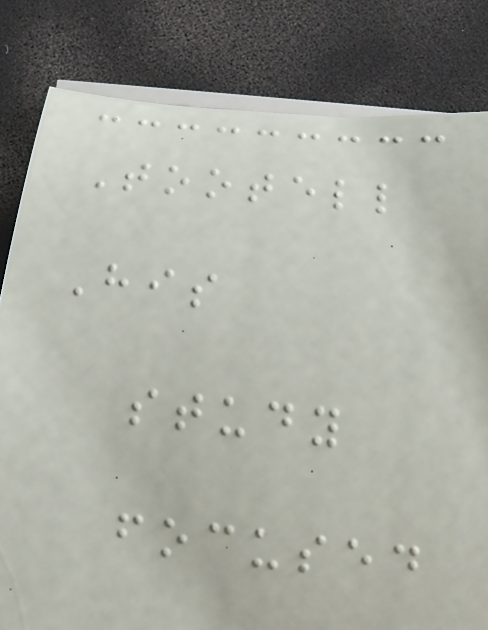Tootell
His
study
focused
